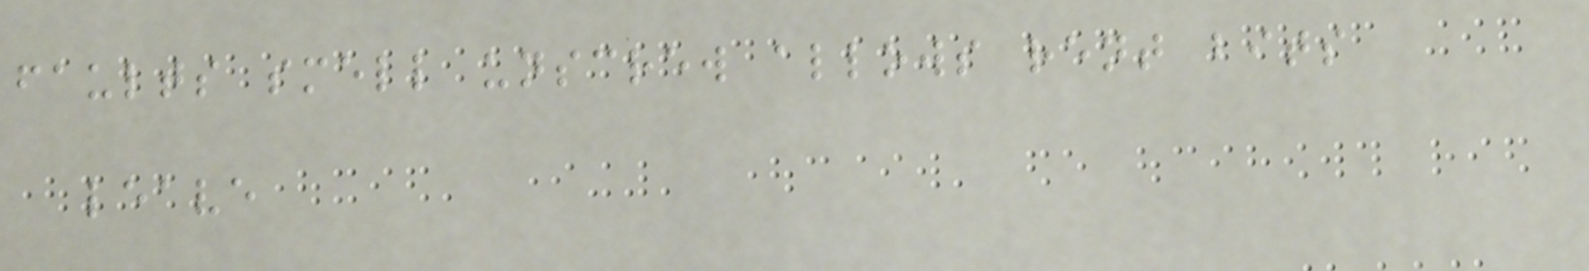faults smell unscrew allows rent bits
leave
